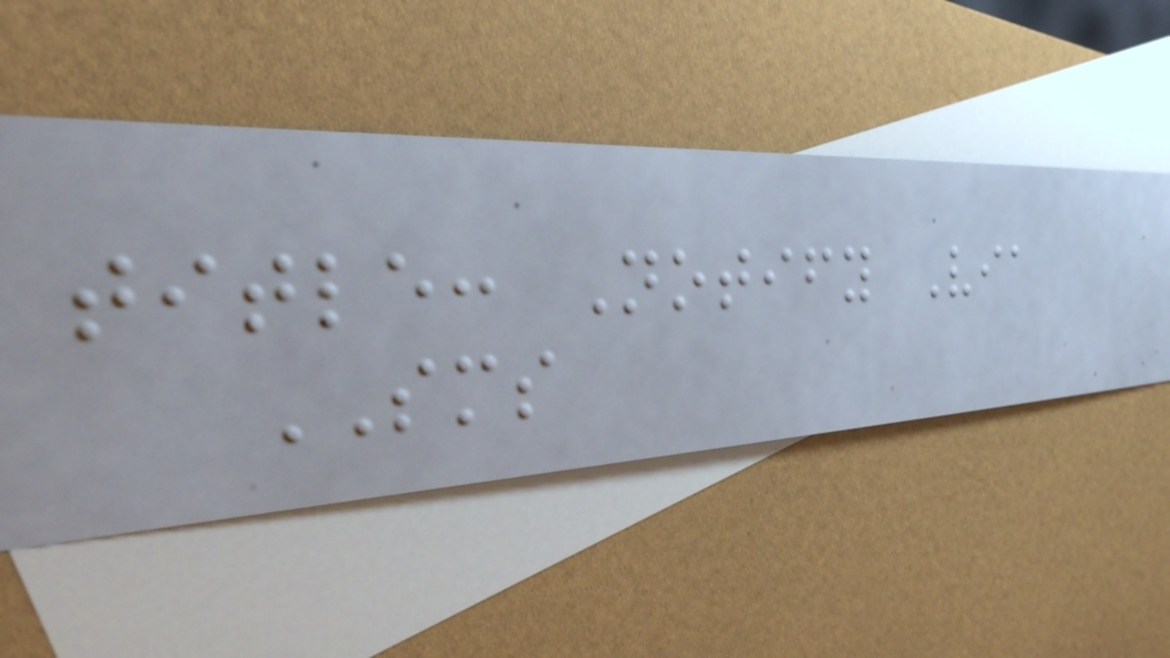title: Notify Via
SMS
